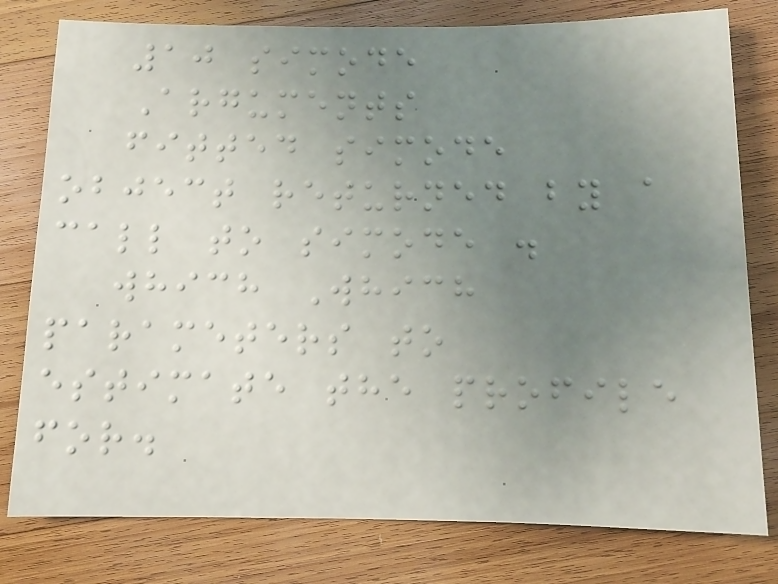10 simode
Arguments
fitted simode
object returned by a
call to simode .
which Which
parameters to
estimate the profile
for.
